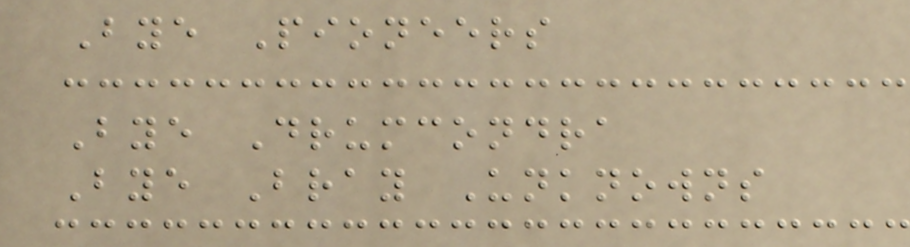Bye Pioneers
Bye Drumcondra
Bye Bray Unknowns
